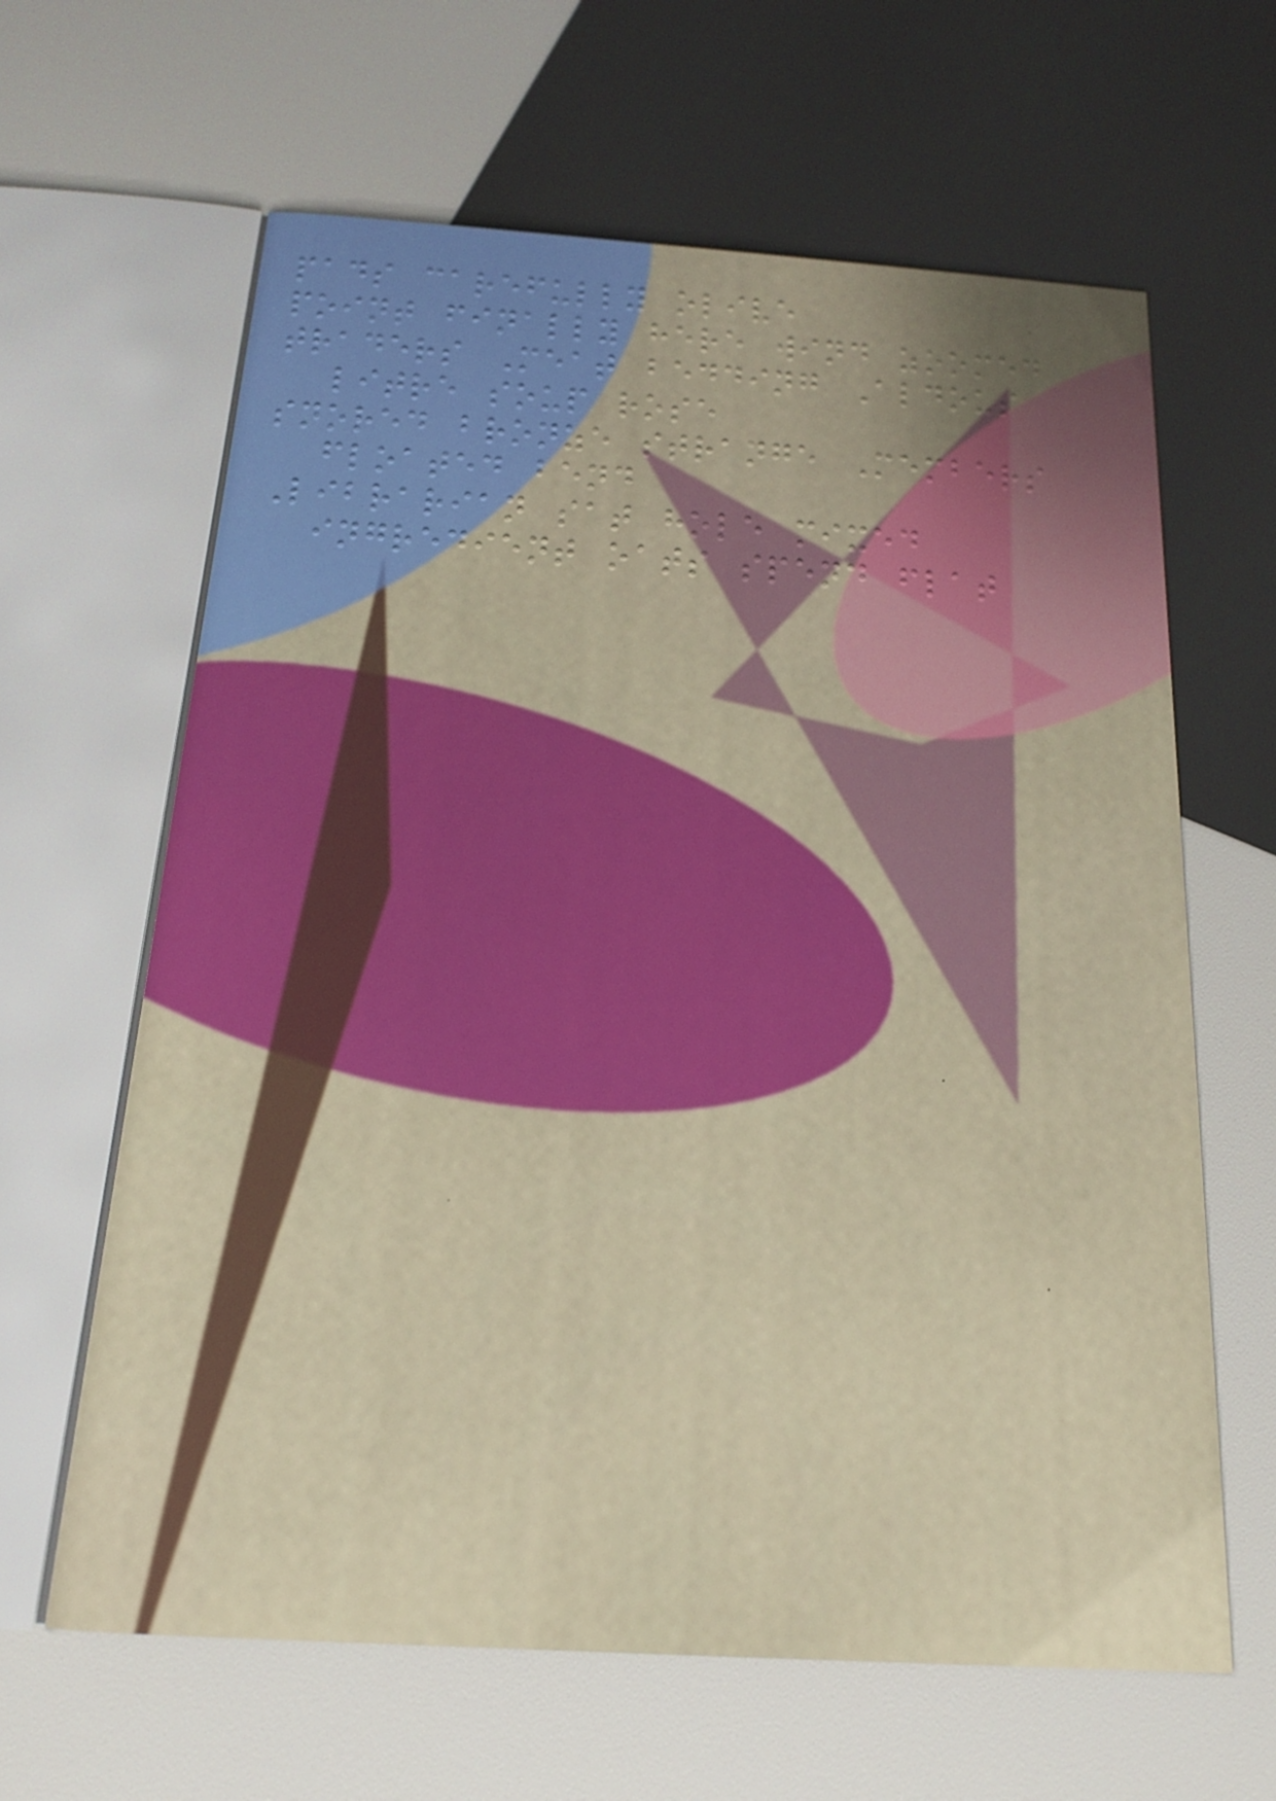pads carefully olive
point finally here wind zoomed
traders Meat bedding Aldous
litre soup rose
snored bronze strange Members
floated bend
Librarian sat hole mixed
ingredient oats spend flat
